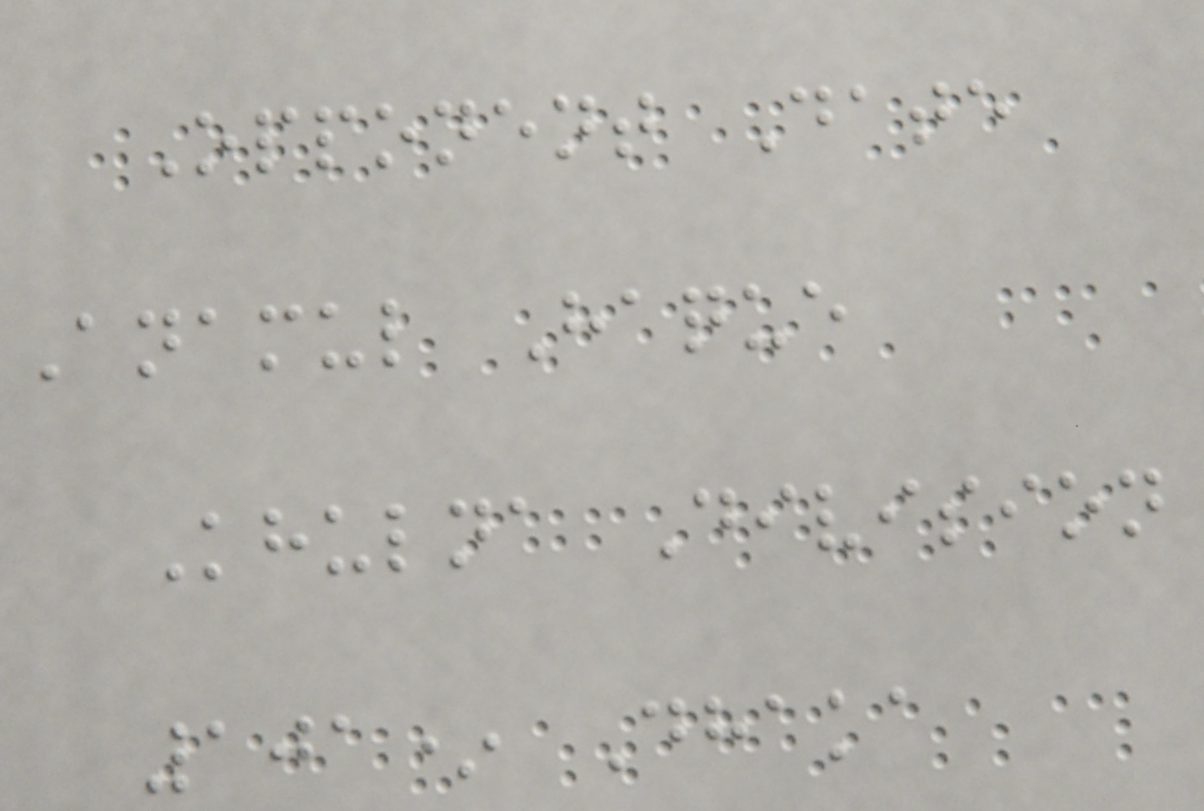Opponent Date
Anamul Haque
Khulna Division
101* Dhaka
